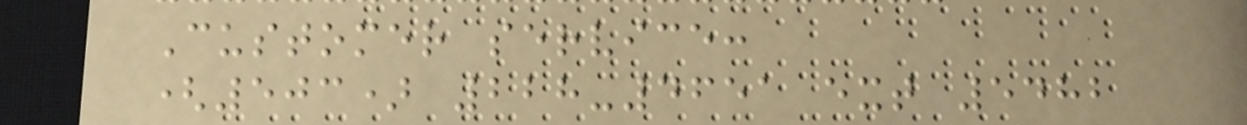Customer service:
(503) 228-4651 ext 5482
